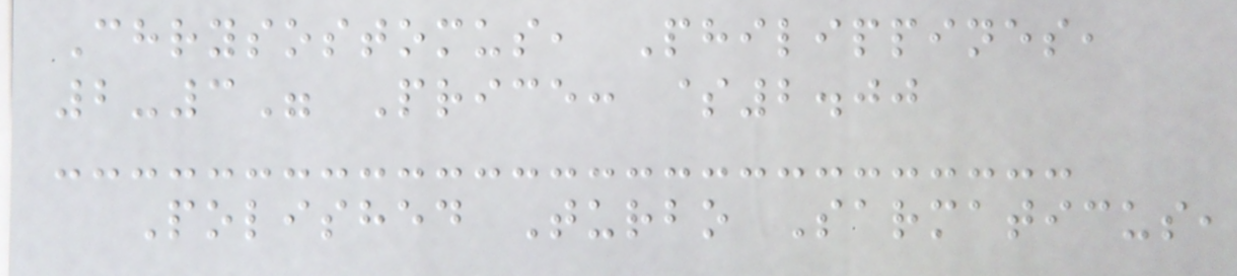Chrysostomus, Philippines,
2-3" Price: $2.00
Polished Turbo Sarmaticus,
